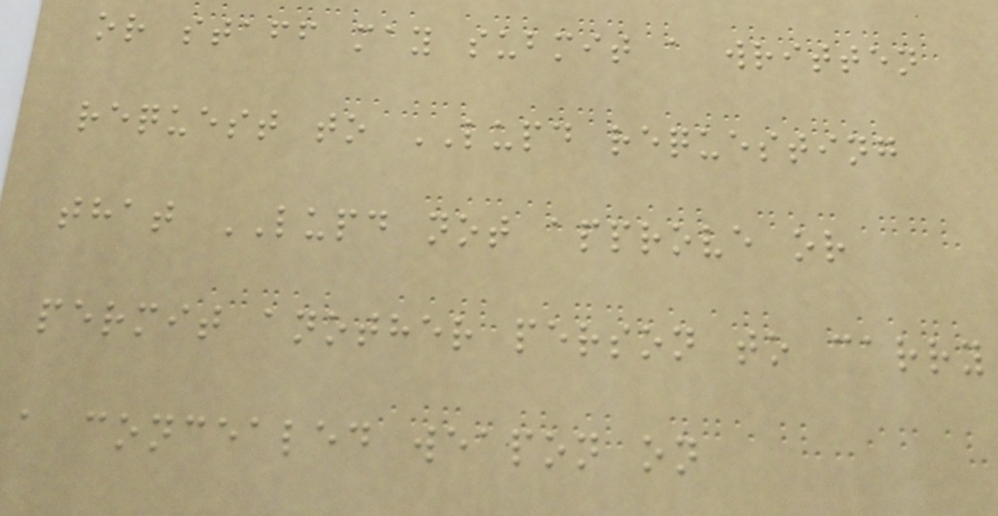or staff may submit a written
request to LUPD requesting
that LUPD not approve or
permit another person to carry
a concealed weapon on
